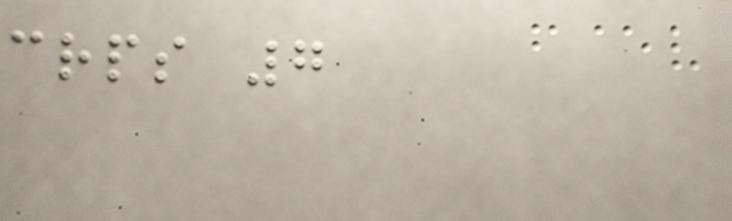crps 7
